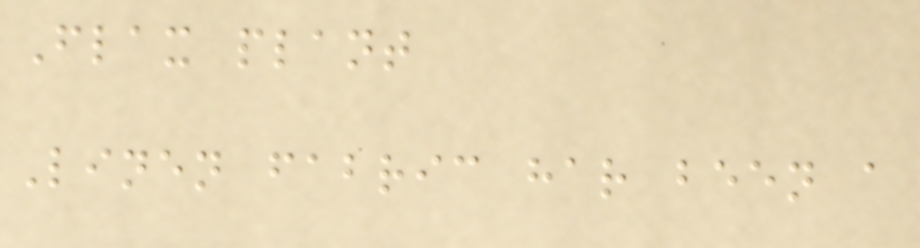Flax plant
Linen fabric har been a
